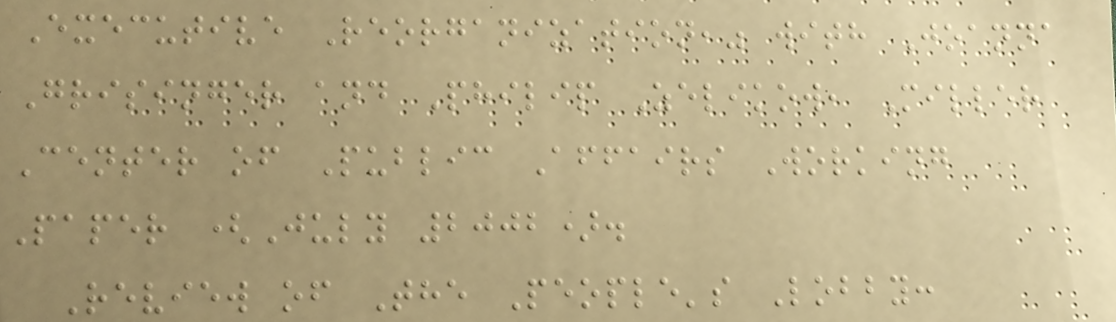Executive Reorganization," with Joanna
Grisinger and Philip Zelikow, Miller
Center of Public Affairs Working
Paper (July 2002).
Review of The People's Lobby:
